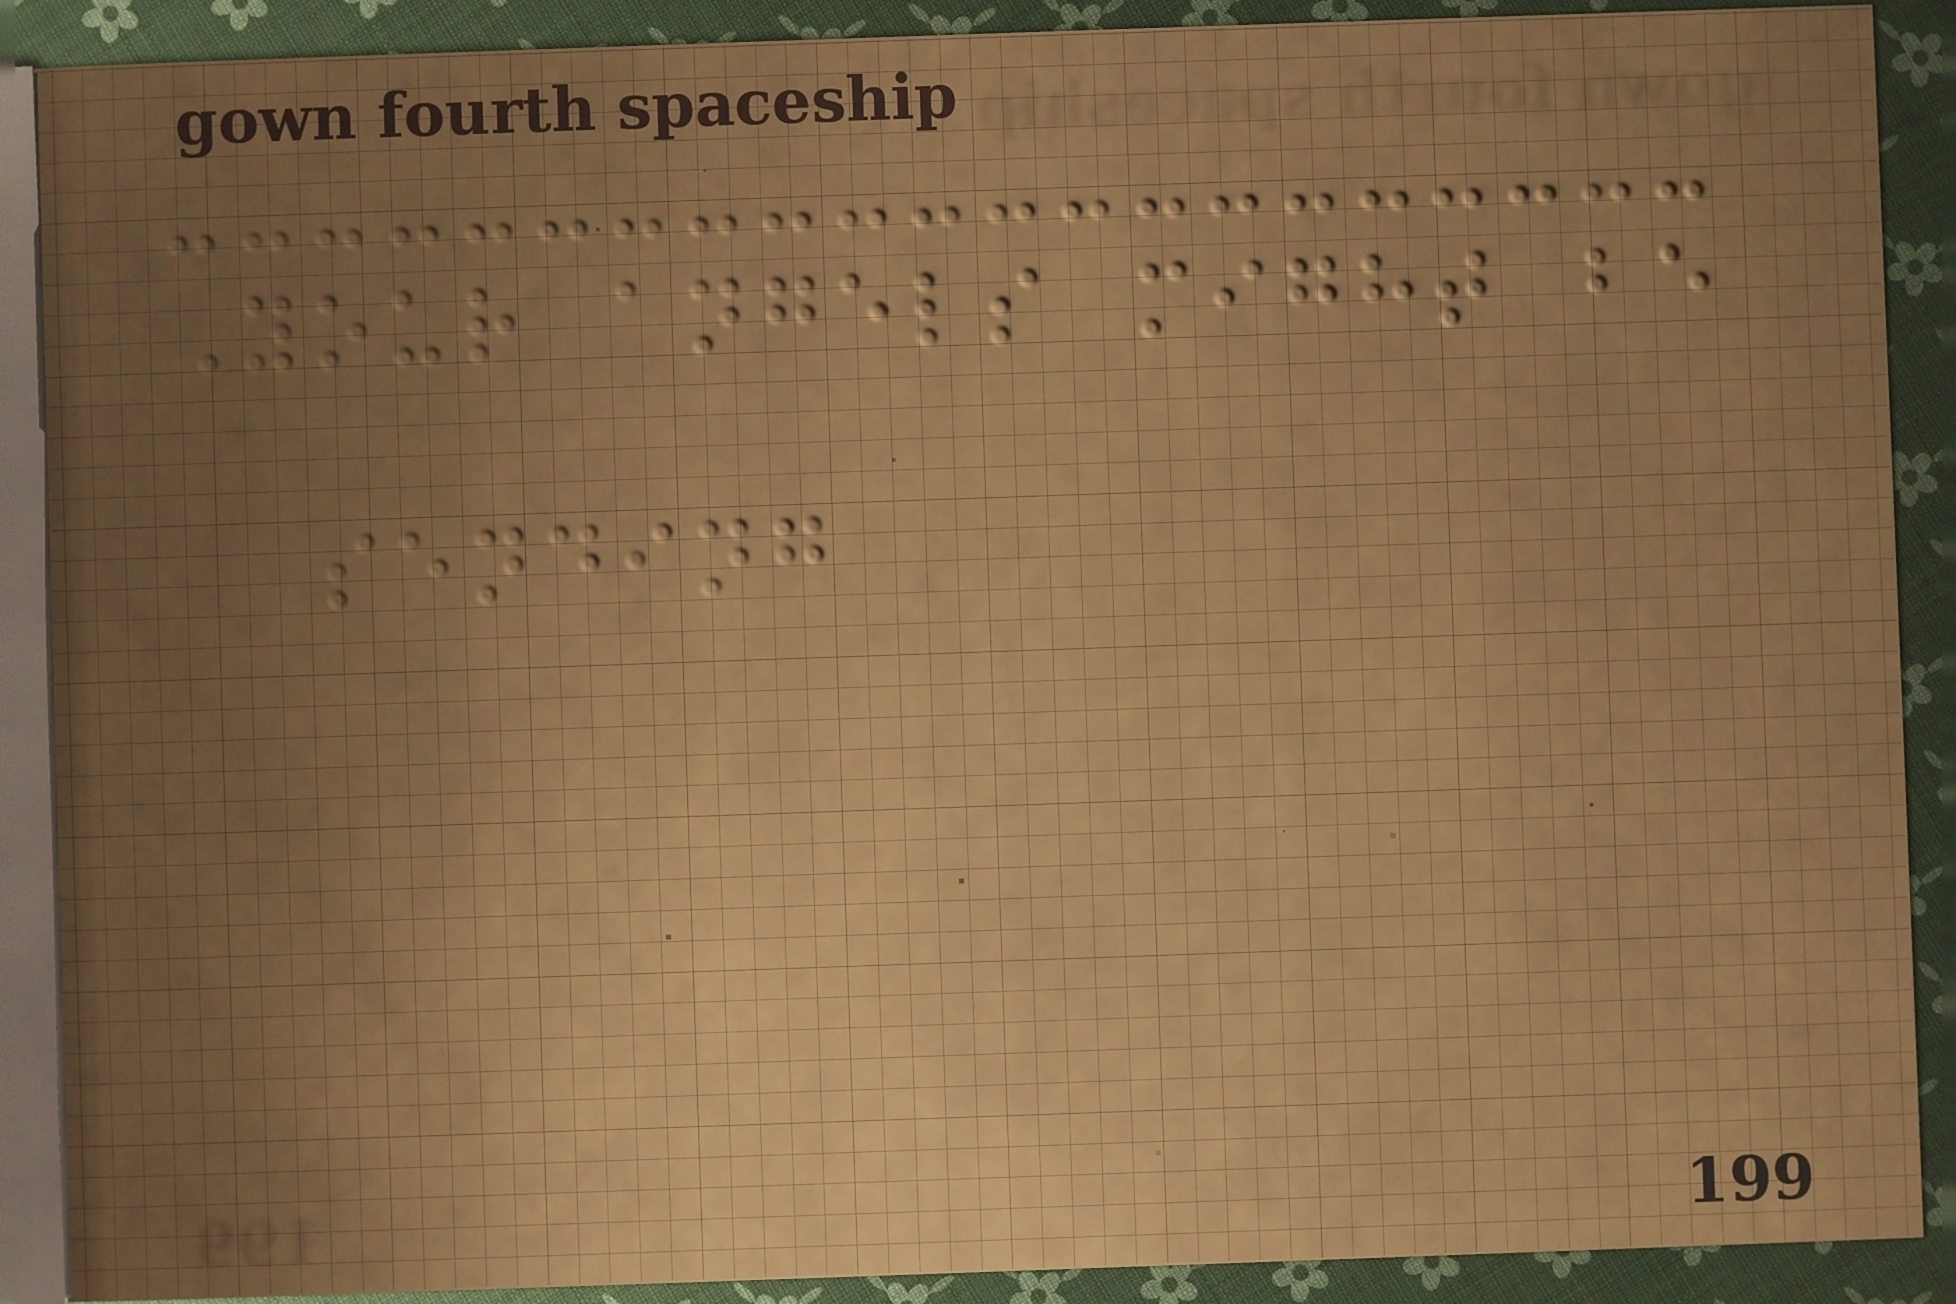Your angels might be
sending
